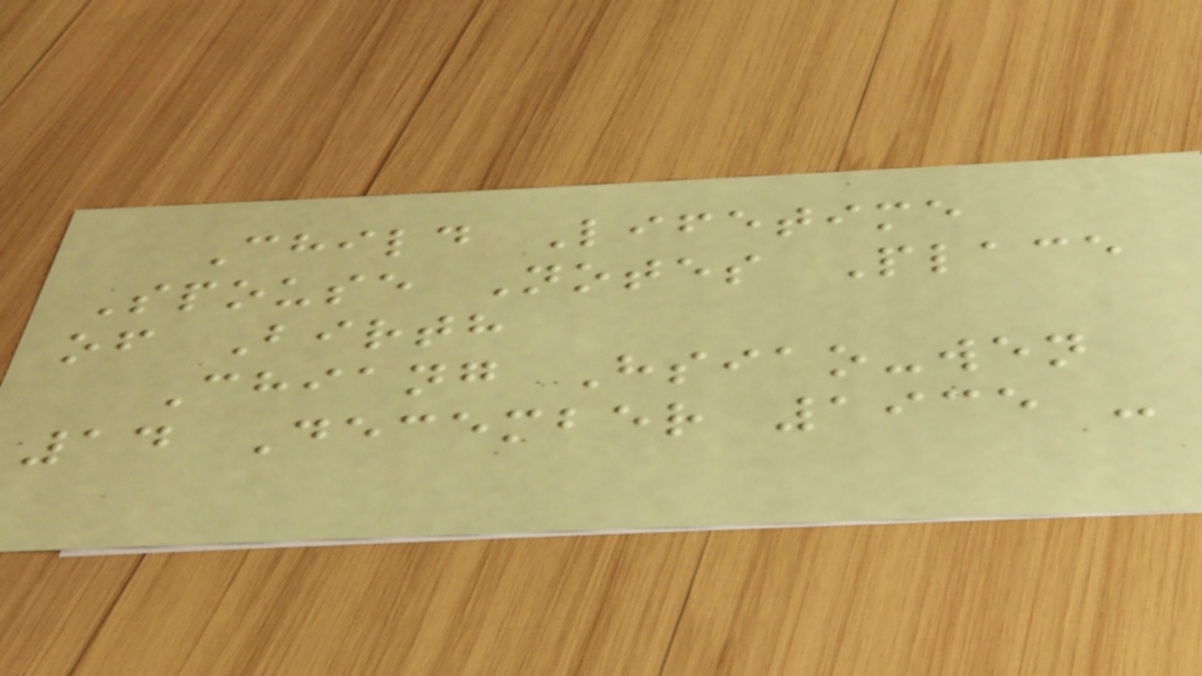Child Lifetime
Spouse Notes Place
of Birth
Chiang Hsiao-wen
14 December 1935 -
